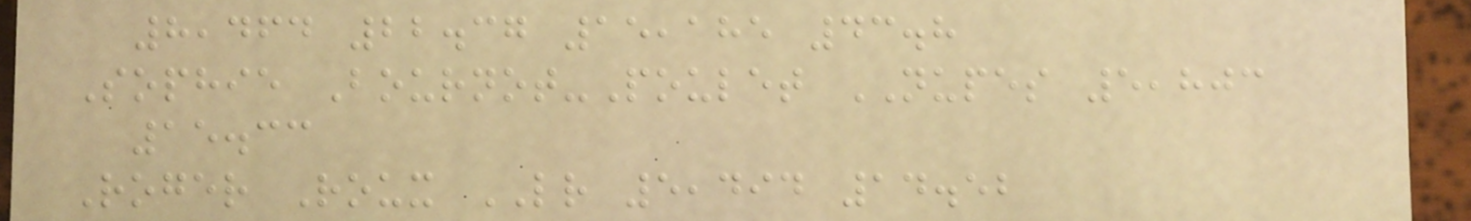8,464 22.37 15,185 43.8
Sophie Bournot-Poulet NUPES 5,803
15.33
Roger Roux LR 5,494 14.52
